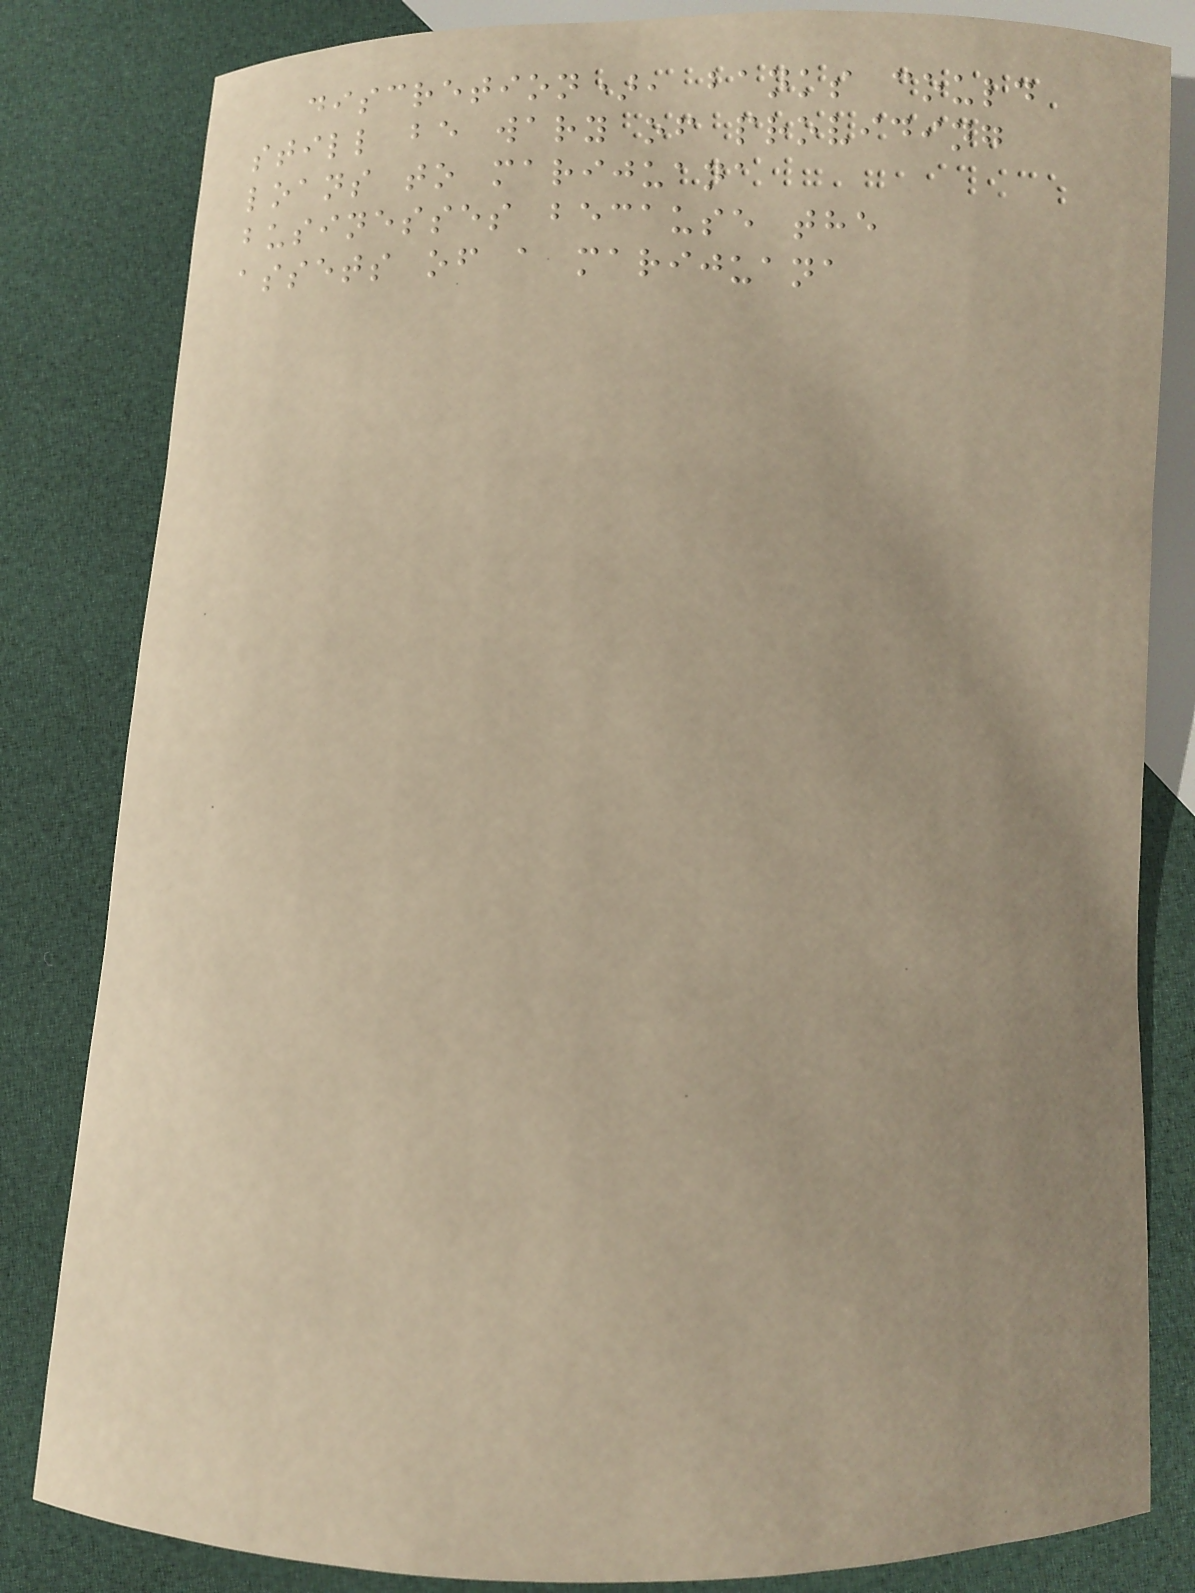discretion), banks could
still be wary of providing
loans to marijuana
businesses because the
assets of a marijuana
